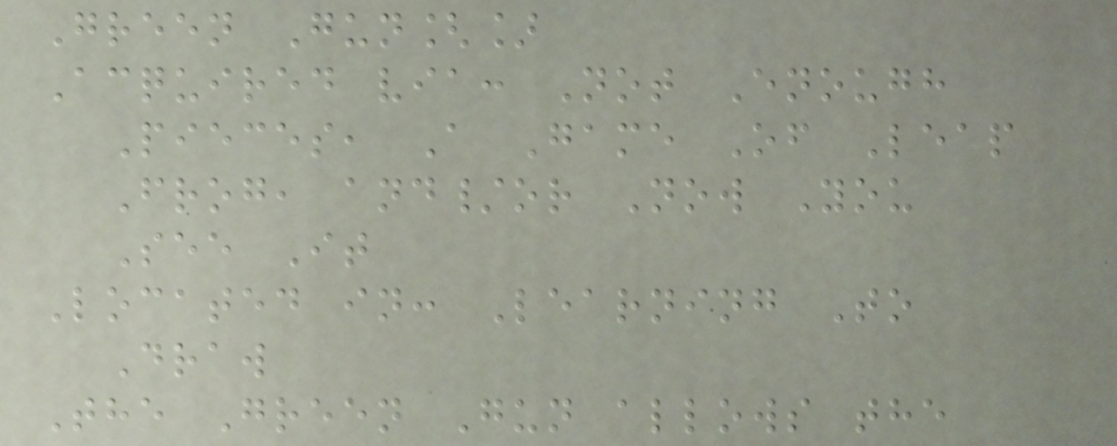Green Gun[]
Acquired via: Not Enough
Pieces, A Game Of Leap
Frog, and/or Now You
See It
Located in: Learning To
Draw
The Green Gun allows the
